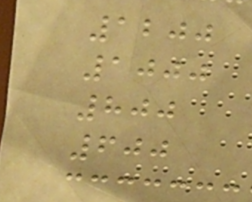1200
1000
800
600
